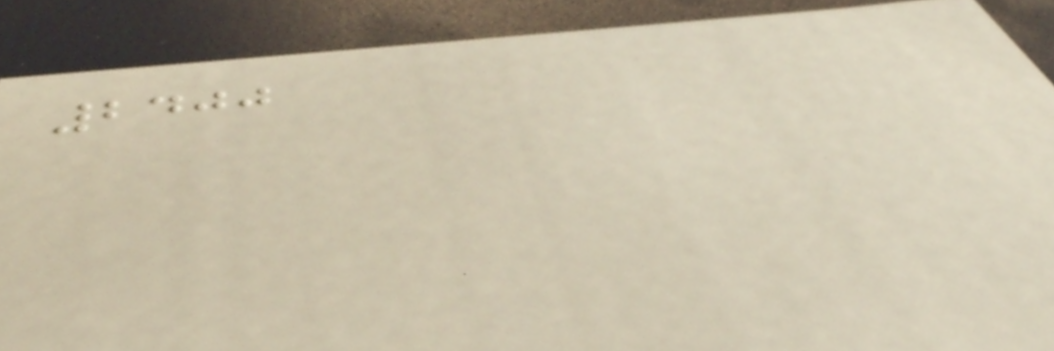2400
